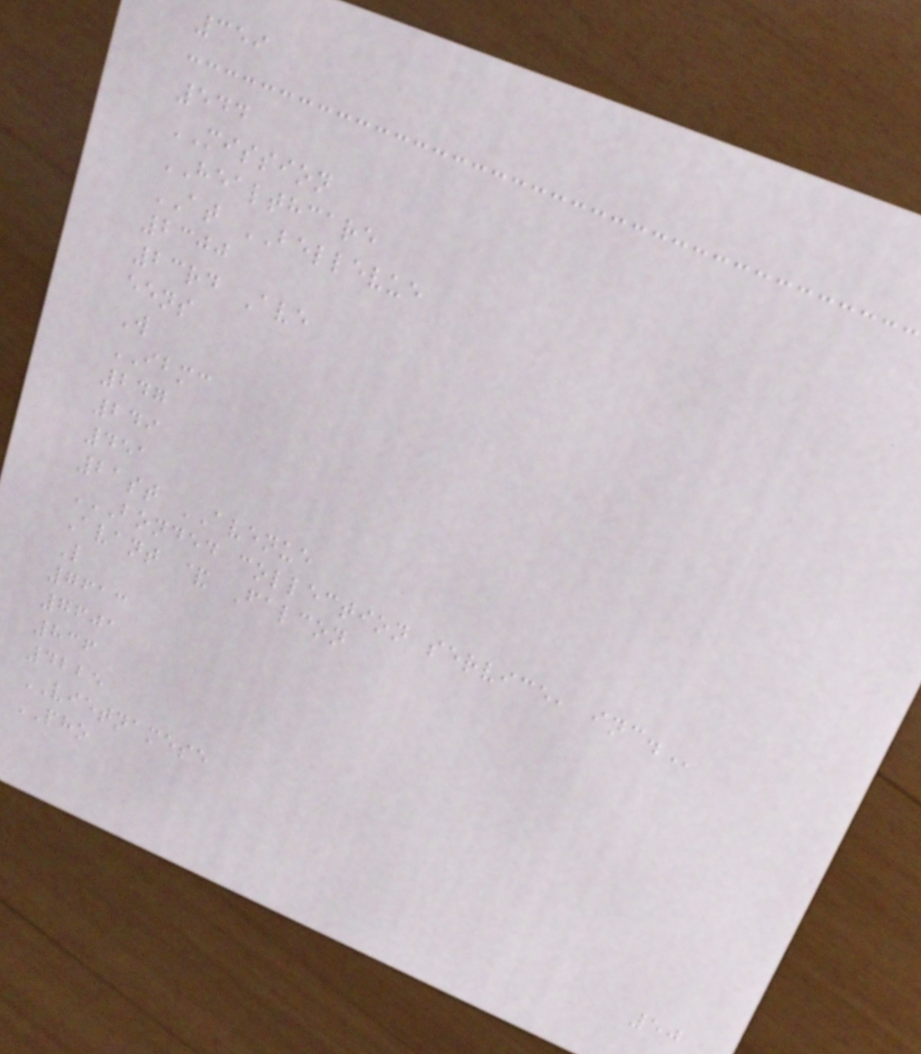359
544
MISSION
HEALTHCARE
AT BELLEVUE
2300
23rd Ave
eens
W
IBMC
247
249
451
21st AVENUE
BONDED COLLECTION SERVICE, INC.
Avant & Falcon
L
7613
7601
836
4225
VIETNAMESE
PHO
50
